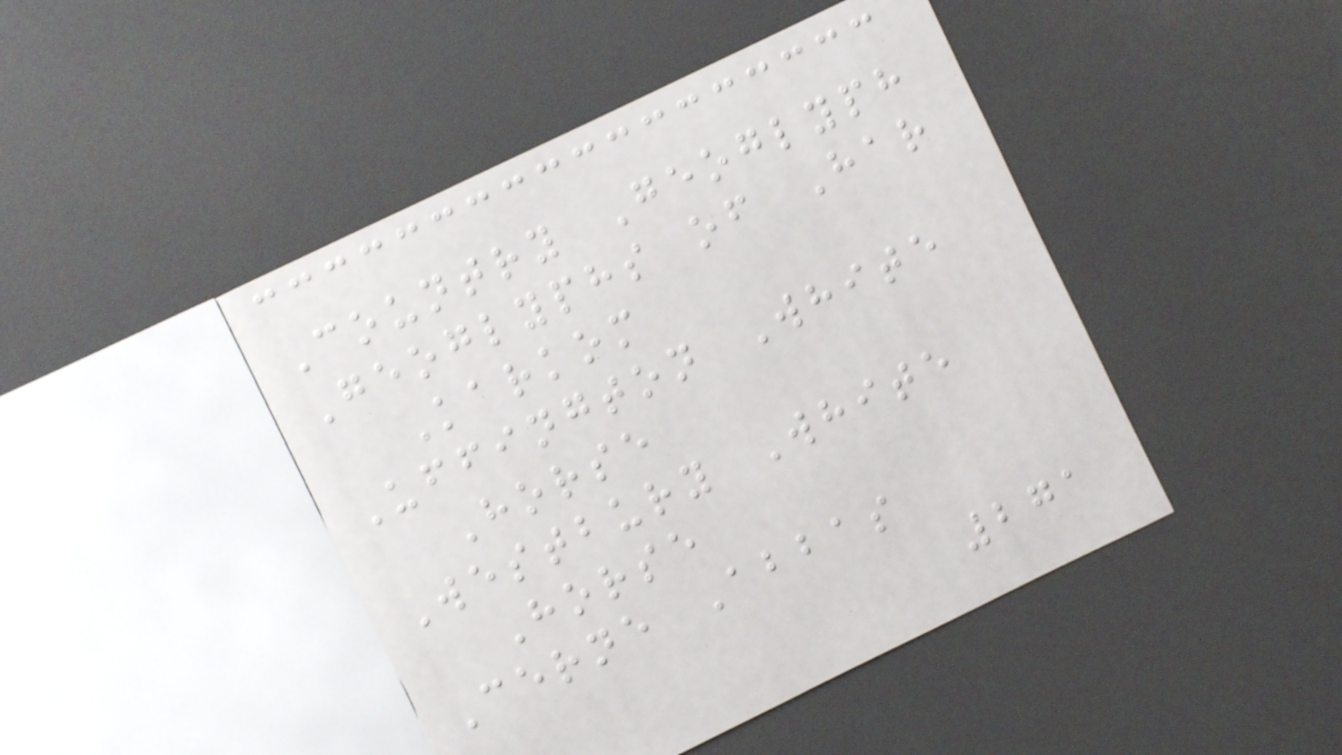Country Geoglyph
Geoglyphs of Har
Karkom
Uffington White
Horse
Westbury White
Horse
Cerne Abbas
271
